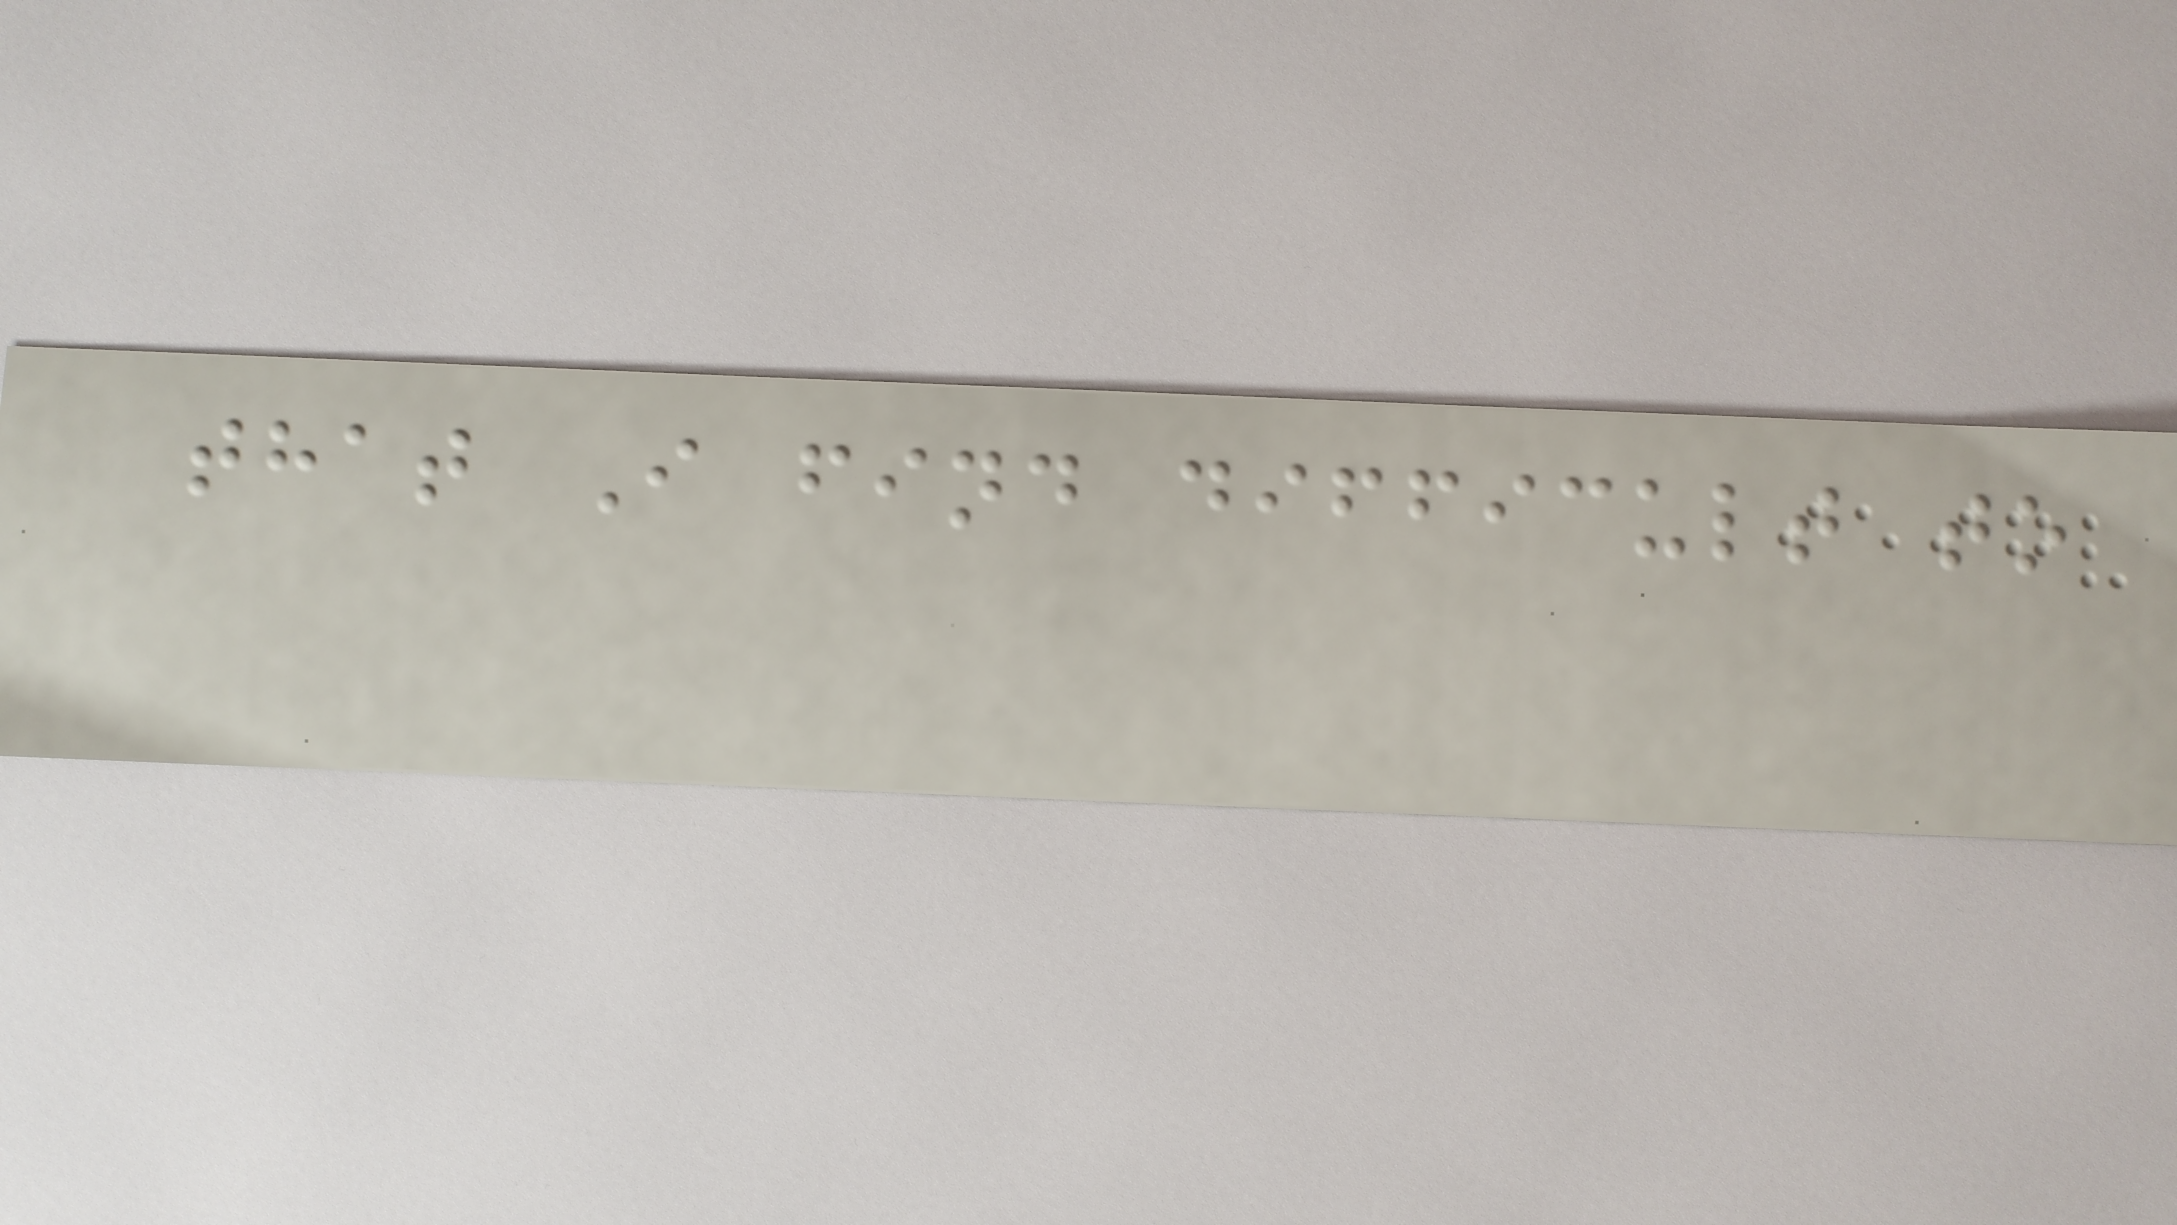that I find difficult to
